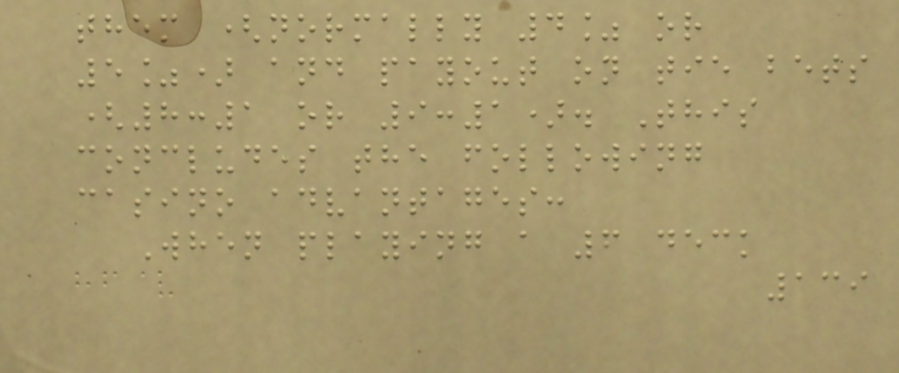them (normally 4% or
5%) and payout on tie bets
(8:1 or 9:1). This
concludes the following
casino advantages:
When playing a 6 deck
139
